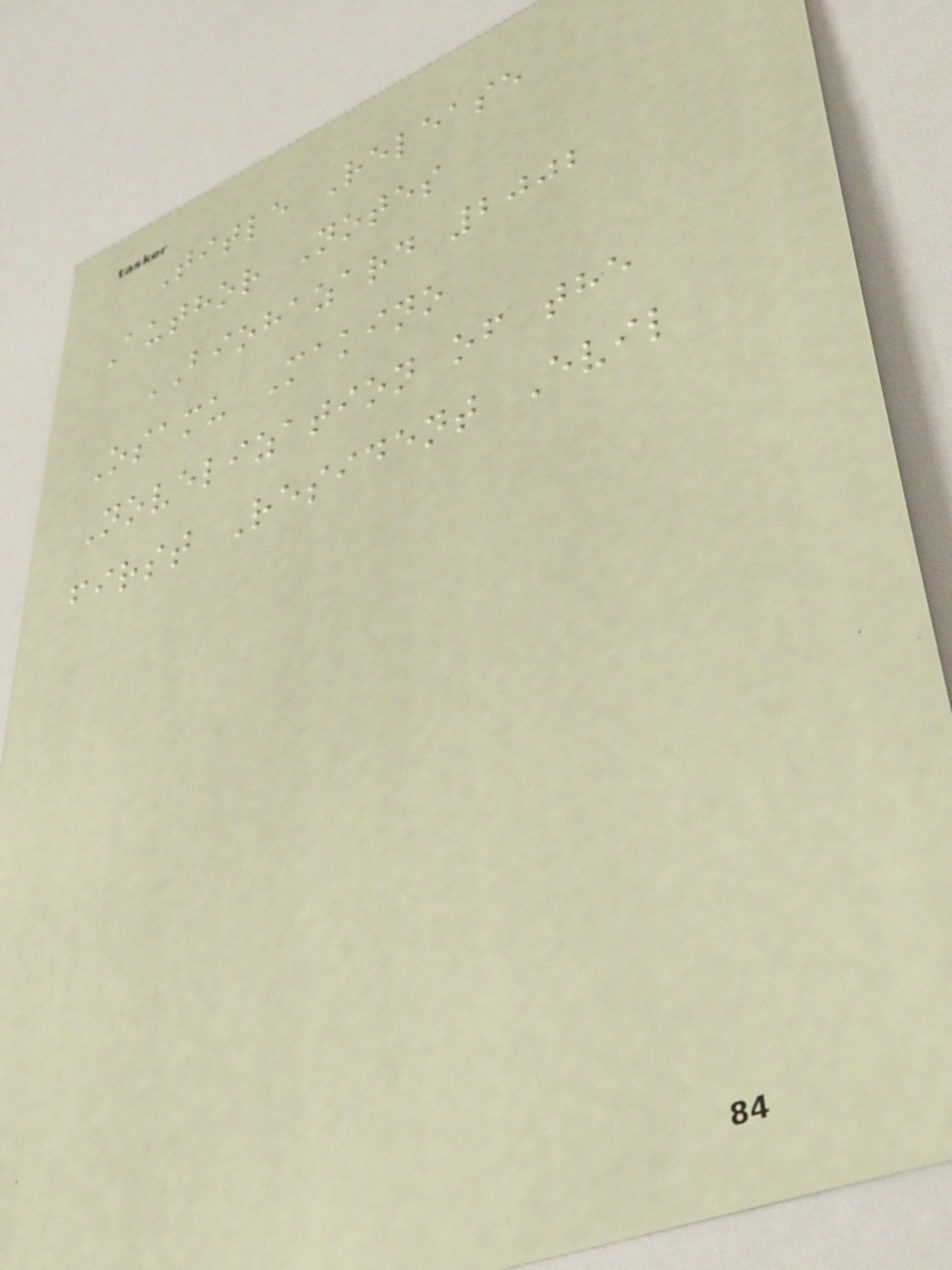Title Release
Author Notes
BIOHAZARD 2002
Osamu Makino
Novelization of the
first Resident Evil
